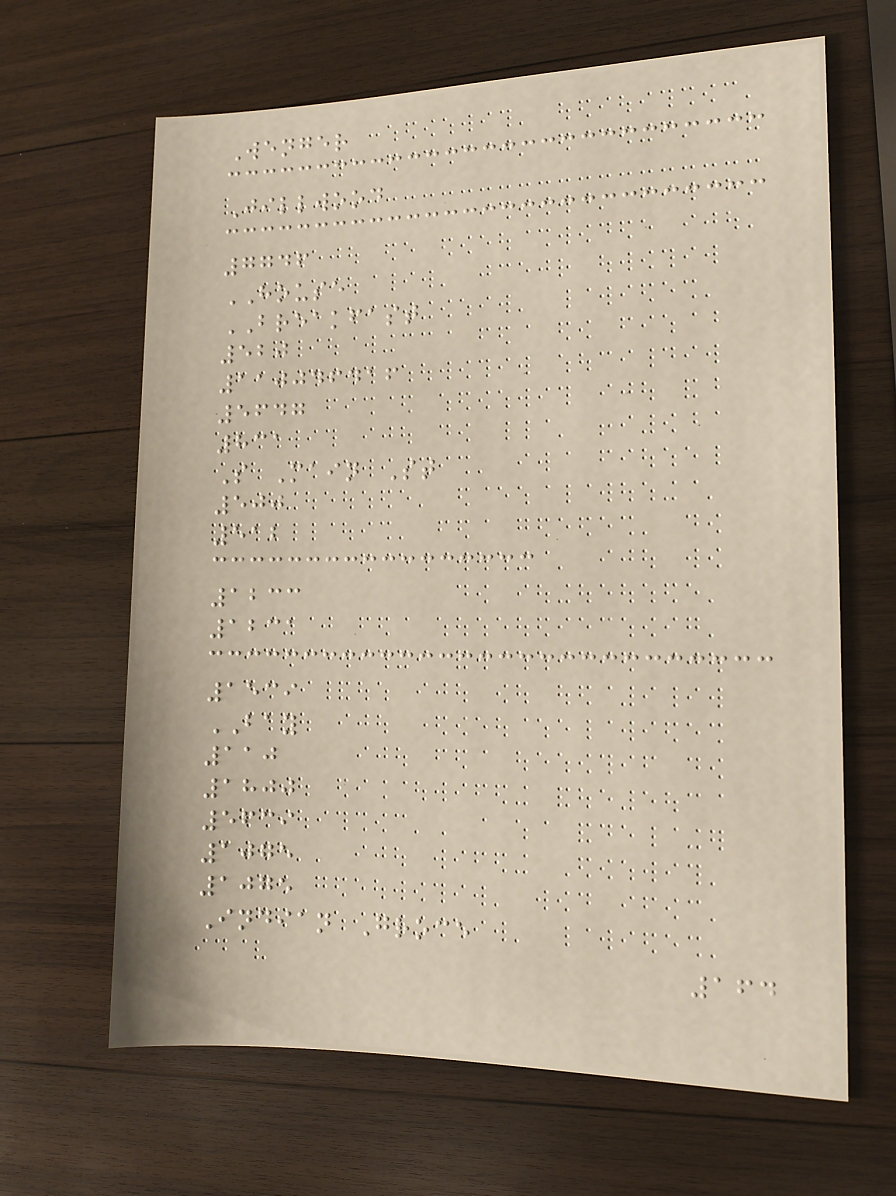Wenger
Jillwood
7746
HOUSE
BREAKFAST
520
110046416
5647
831
S Main St
500
512
1233
1231
1539
BAY
110
1800
5639
1075
1075
Indian Groce
164
